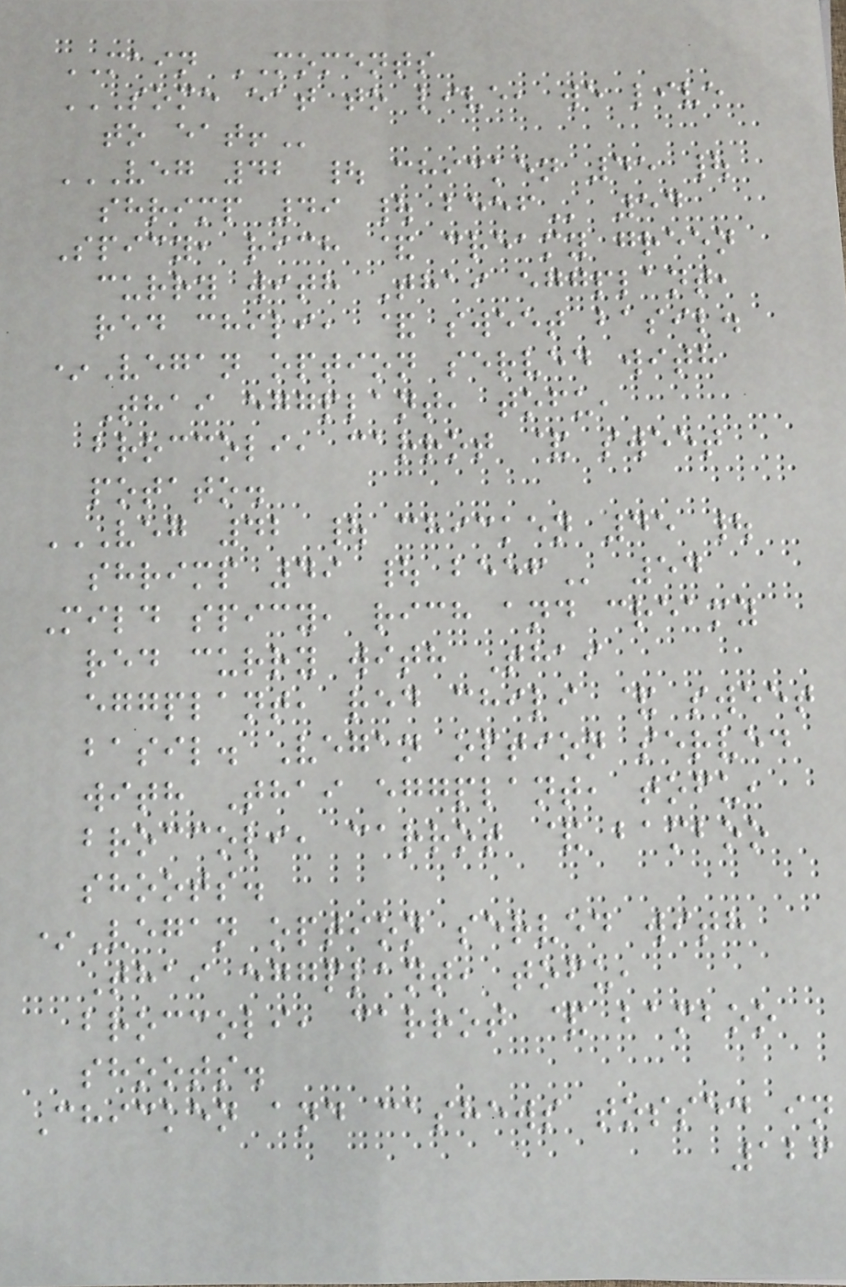MAIN MOMENTS
SOME EAT TO LIVE, WE LIVE
TO EAT!
VEG 42 | CHICKEN 45 |
SHRIMP 49 | BEEF 54
Spicy, rich & creamy green
curry with Thai eggplant,
red chili, & sweet basil.
*Vegan option served with
Thai eggplant, tofu,
broccoli, carrot & sweet
potato.
VEG 42 | CHICKEN 45 |
SHRIMP 49 | BEEF 54
Mild spicy, rich and creamy
red curry with Thai
eggplant, red chili & sweet
basil. Vegan option served
with Thai eggplant, tofu,
broccoli, carrot & bamboo
shoots.
*Vegan option served with
Thai eggplant, tofu,
broccoli, carrot & bamboo
shoots.
Chicken and cashews tossed in
126
